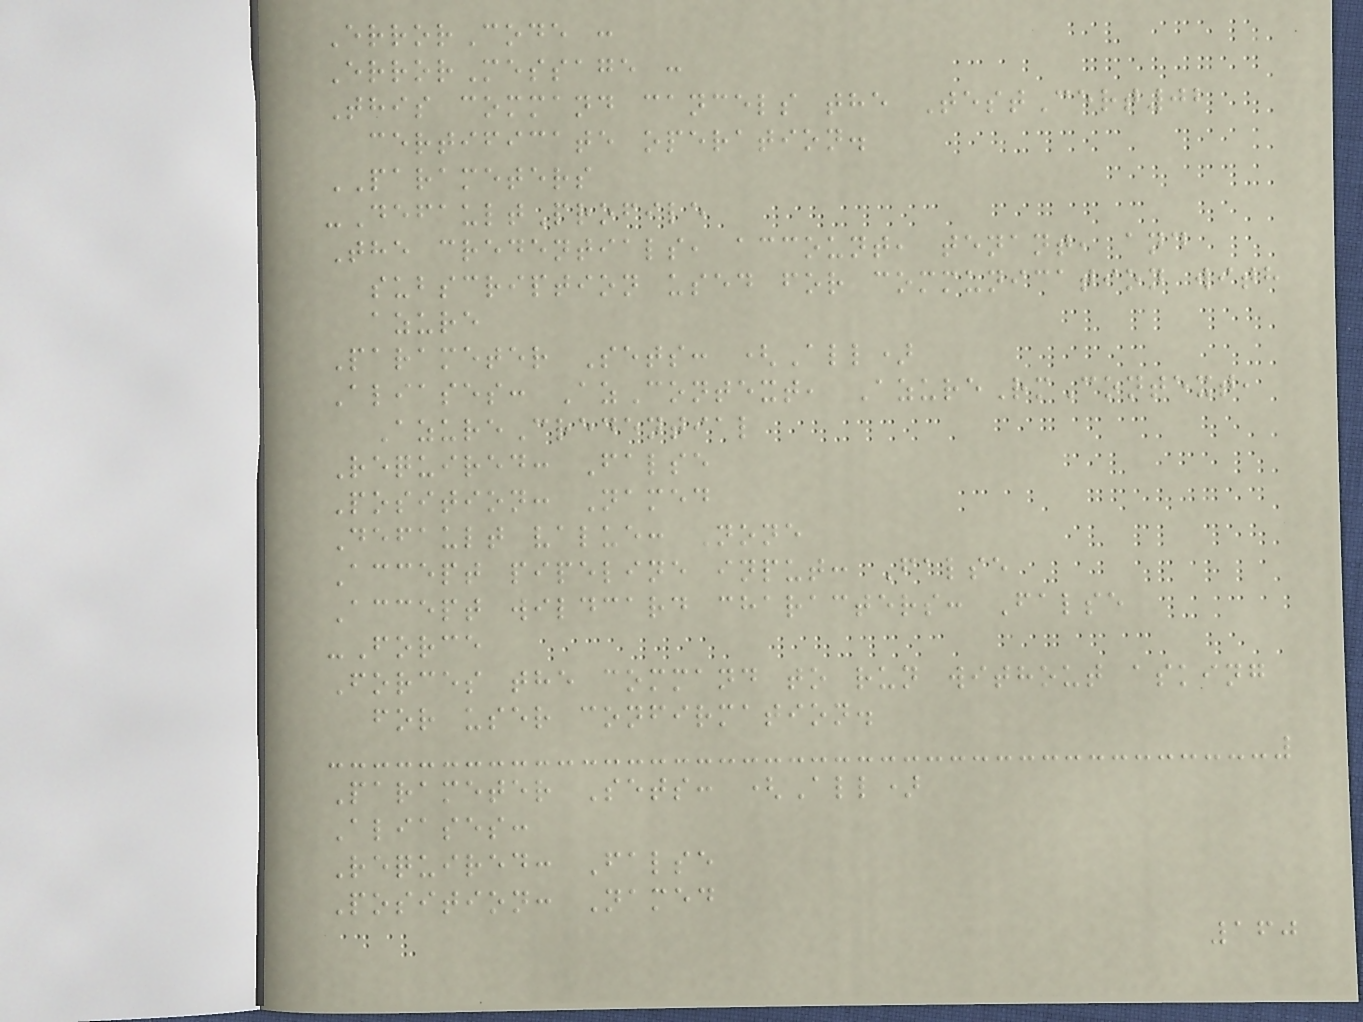ErrorCode :
ErrorMessage :
This command cancels the TestCert02
certificate operation.
PARAMETERS
-DefaultProfile
The credentials, account, tenant, and
subscription used for communication with
azure
Parameter Sets: (All)
Aliases: AzContext, AzureRmContext,
AzureCredential
Required: False
Position: Named
Default value: None
Accept pipeline input: False
Accept wildcard characters: False
-Force
Forces the command to run without asking
for user confirmation.
Parameter Sets: (All)
Aliases:
Required: False
Position: Named
160
